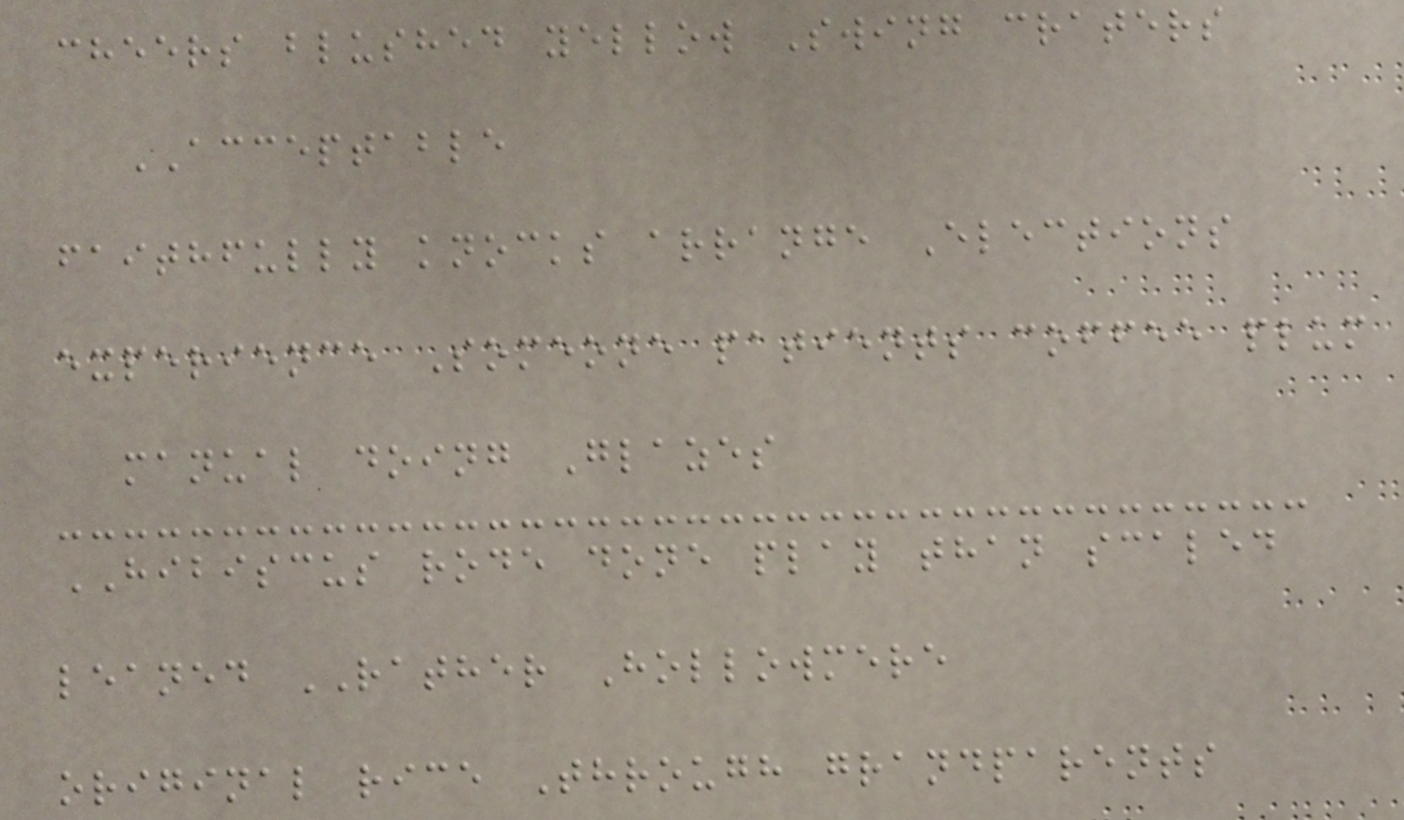cheers blushed yellow Swing craters
ACCEPTABLE
faithfully knocks arrange Elections
experience Someone patients coffee plum
manual doing Glazes
HIBISCUS rode done play than scaled
leaned RATHER Hollowmere
original rice Through grandparents
